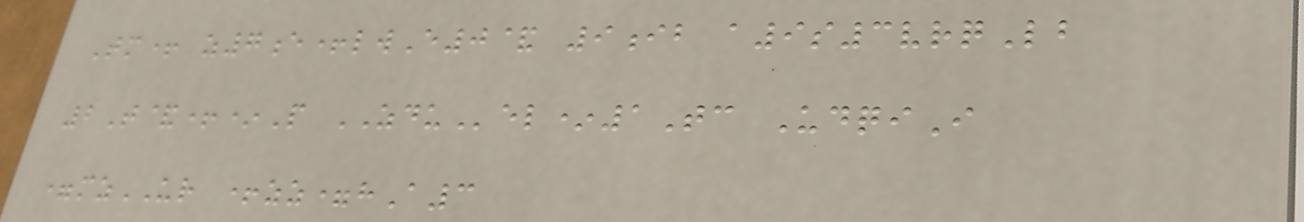Tm+ z7e+lwE0& 9ib a9s3vrqLb
2T&+*P ZDUel*1Tc UdqiI
=mzUR +zz=hA3
